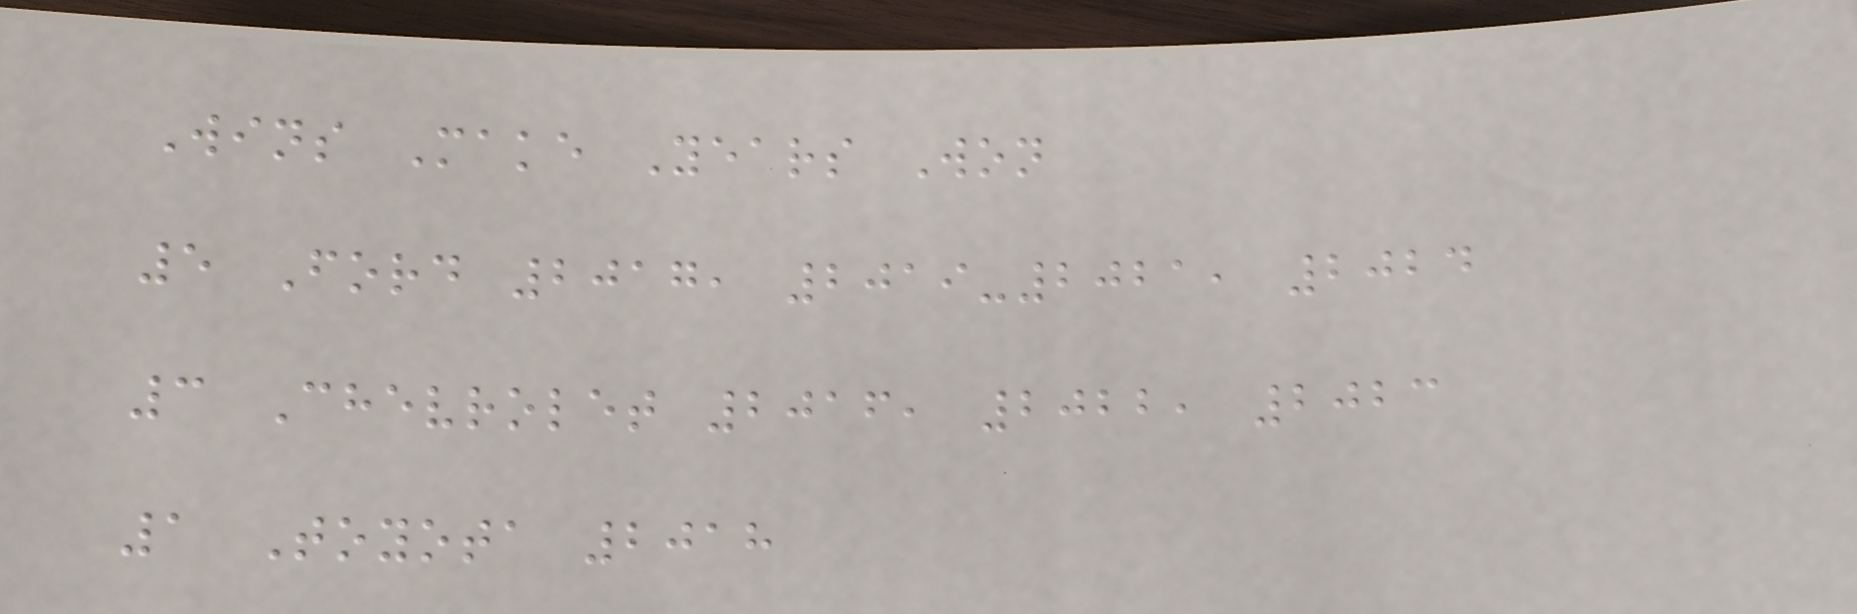Wins Make Years Won
5 Ford 2017, 2019-2021, 2024
3 Chevrolet 2016, 2022, 2023
1 Toyota 2018
